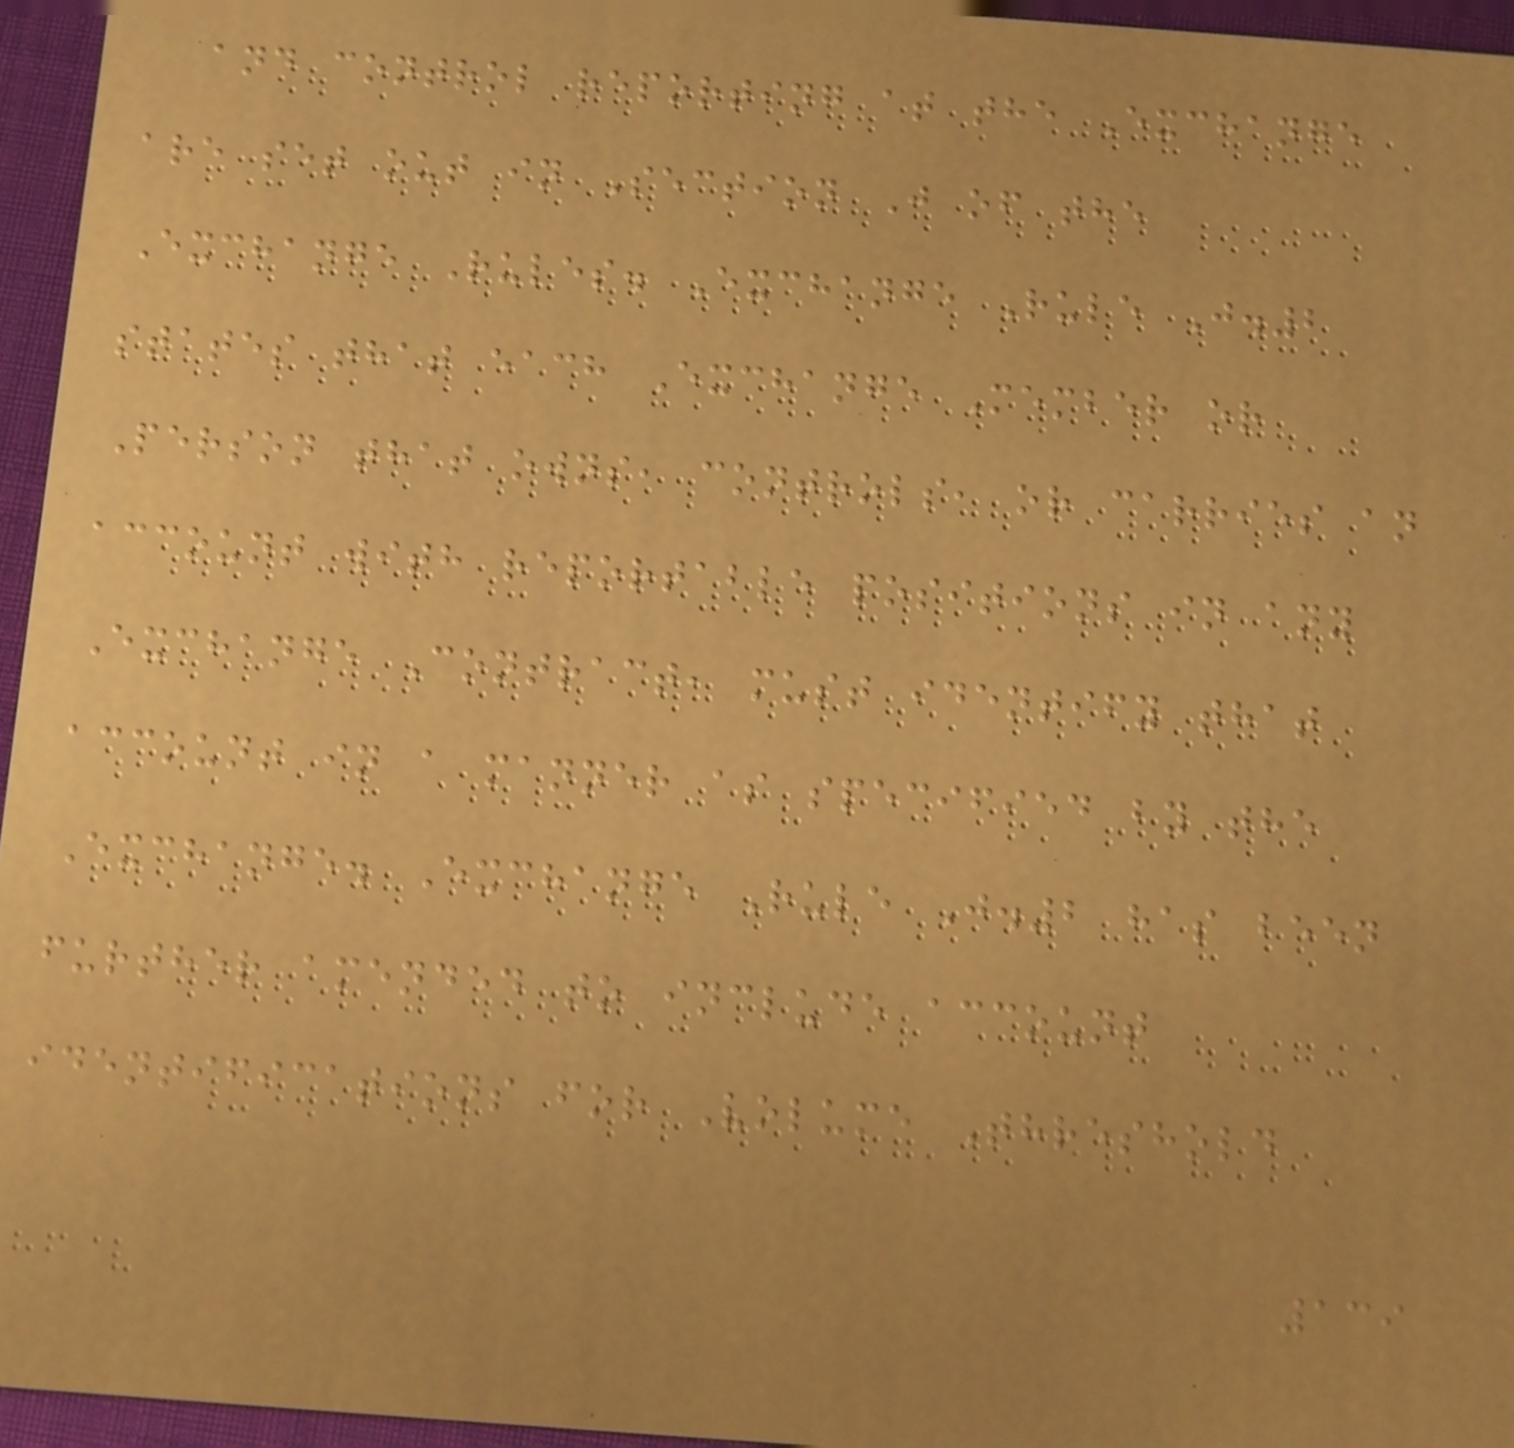and control reporting at the Exchange
are set out in Section J of the
Exchange Rules. Exchange Rule J.2
states that each Exchange Member or
Person that owns, controls, or carries an
account with reportable positions in any
Exchange Contract, must identify that
account in a manner as specified by the
Exchange. Exchange Rule J.2 has been
further amended to include account
identifications for Volume Threshold
139
